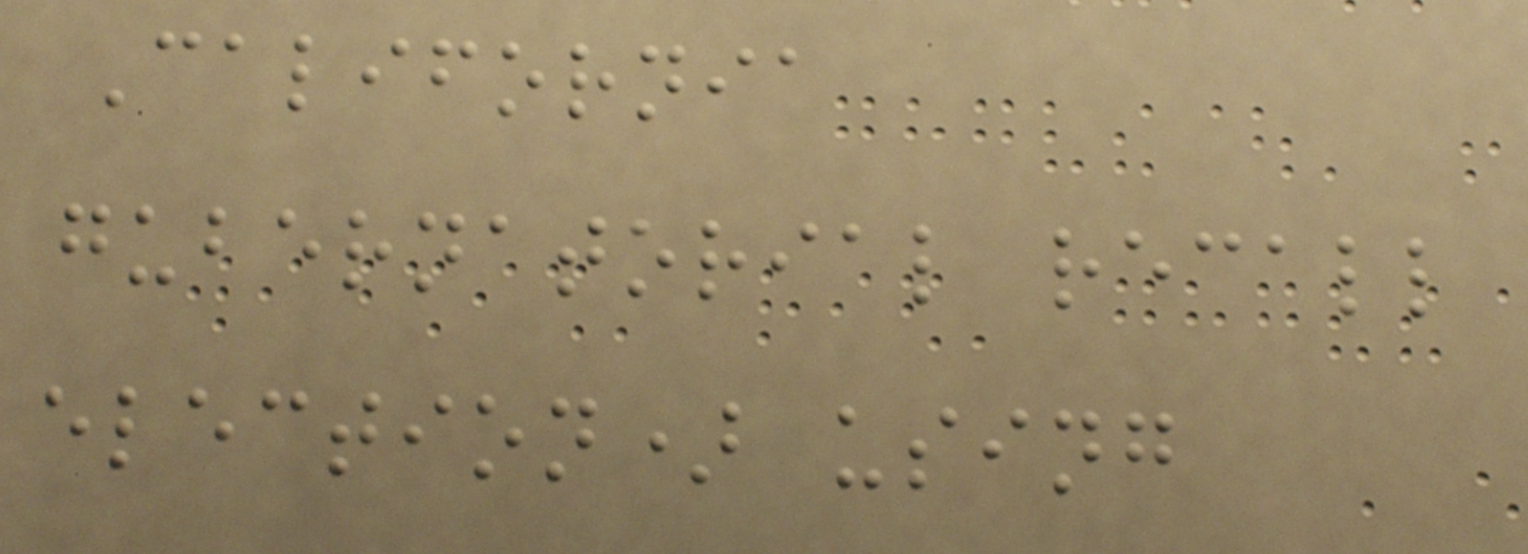California
gubernatorial recall
election) using
